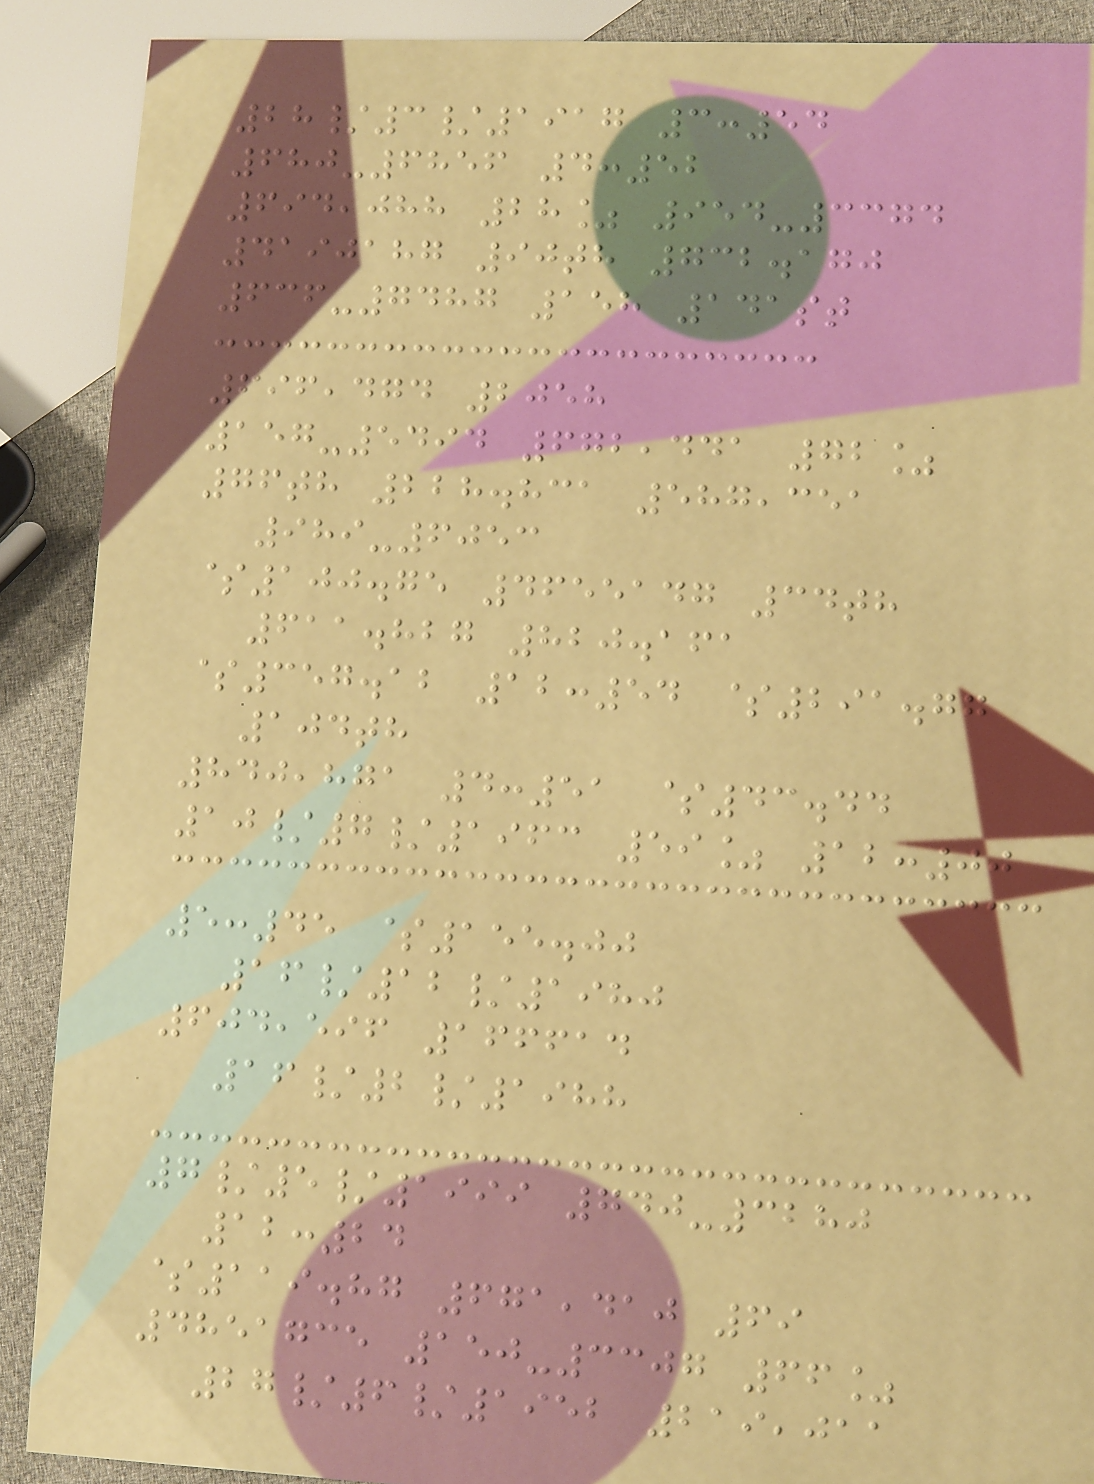28/3/1917 3:54
680-6856 4:52
694,088 28% 954-3374
4190187 90th 732.170
636-7487 158 141st
696,474 2058
157-5494 672,441 72%
76th 228.831 587,351
989-6053
$100.75 4655147 34th
611.827 820.161
$357.12 12:54 $291.77
104th
840,871 4:51 $43.44
10/7/1963 59% 12:00
5:45 $155.00
16/12/1980
604,596 166614
16/2/1988
7/5/1999 740-3280
12:24
$119.87 671,410 69
4851735 150-3307 66%
27/6/1952 219,011
